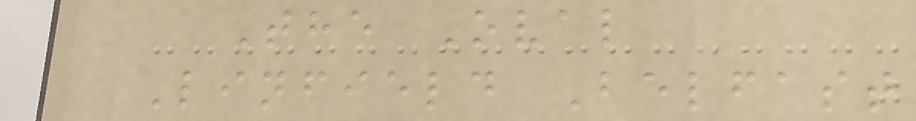The Oval
Linfield Belfast
